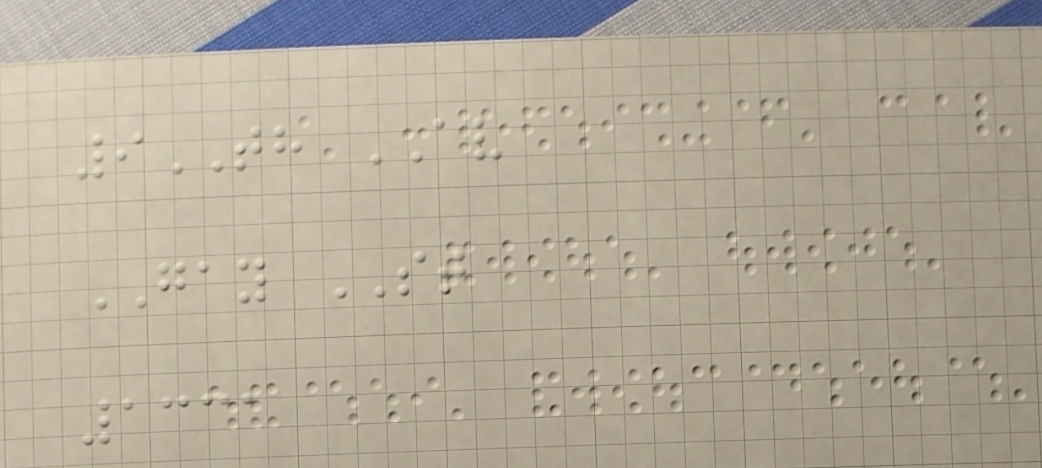9TH AV
GAY ST
1331
